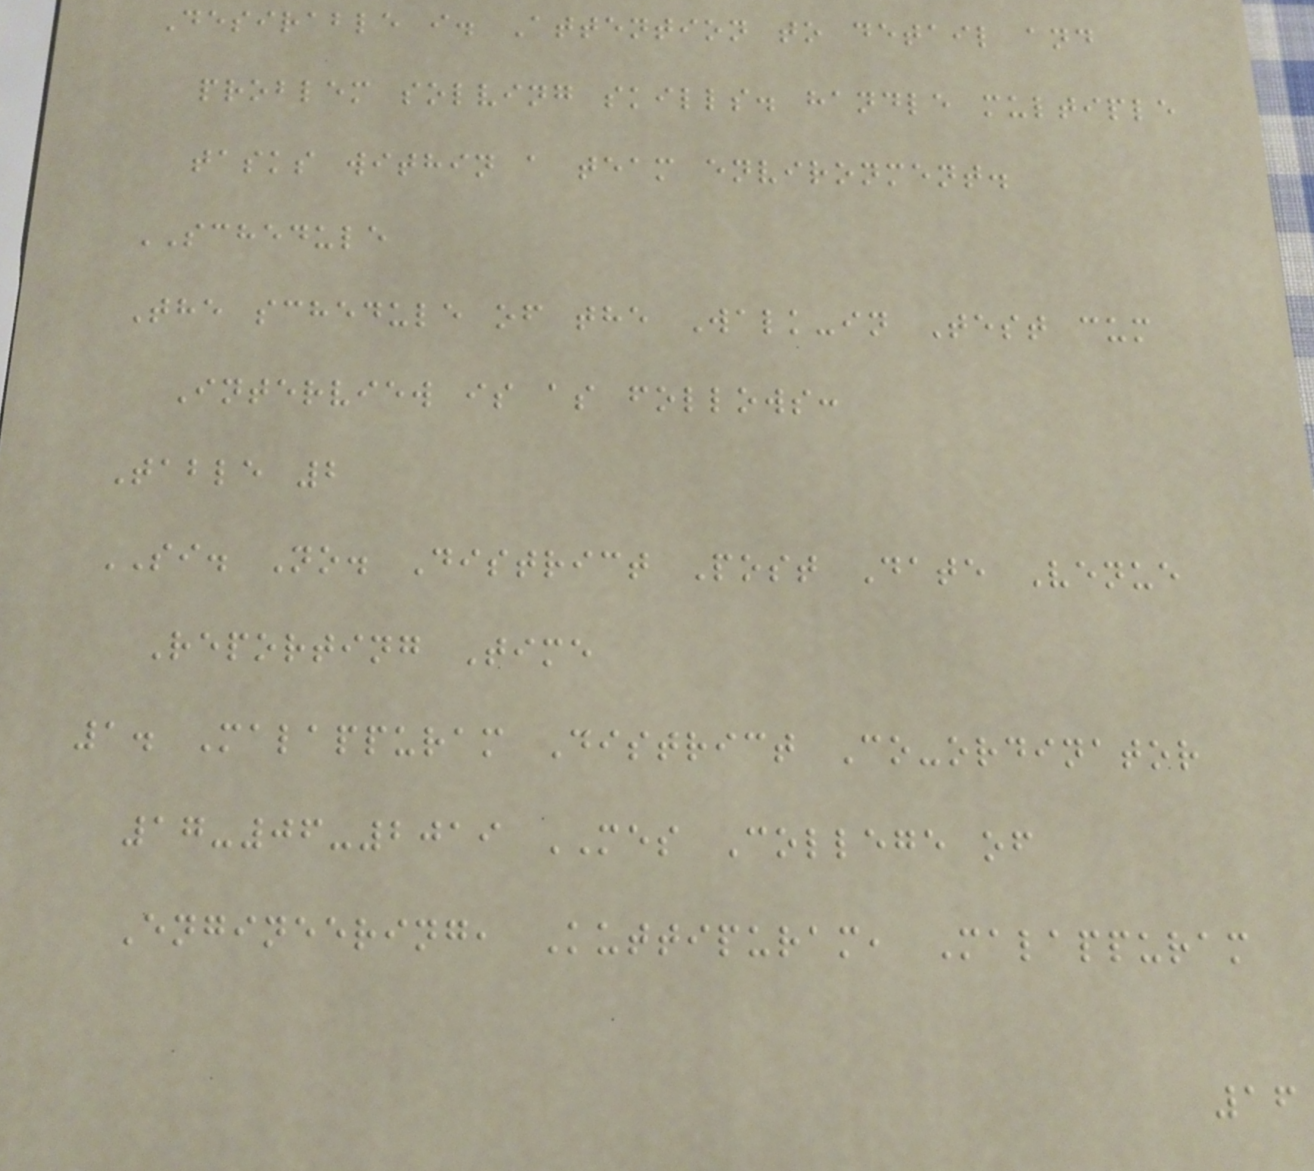Desirable i. Attention to detail and
problem solving skills. handle multiple
tasks within a team environment.
SCHEDULE
The schedule of the Walk-in Test cum
Interview is as follows:
Table 2
SI. No. District Post Date Venue
Reporting Time
1. Malappuram District Co-ordinator
17-06-2019 MES College of
Engineering, Kuttipuram, Malappuram
16
